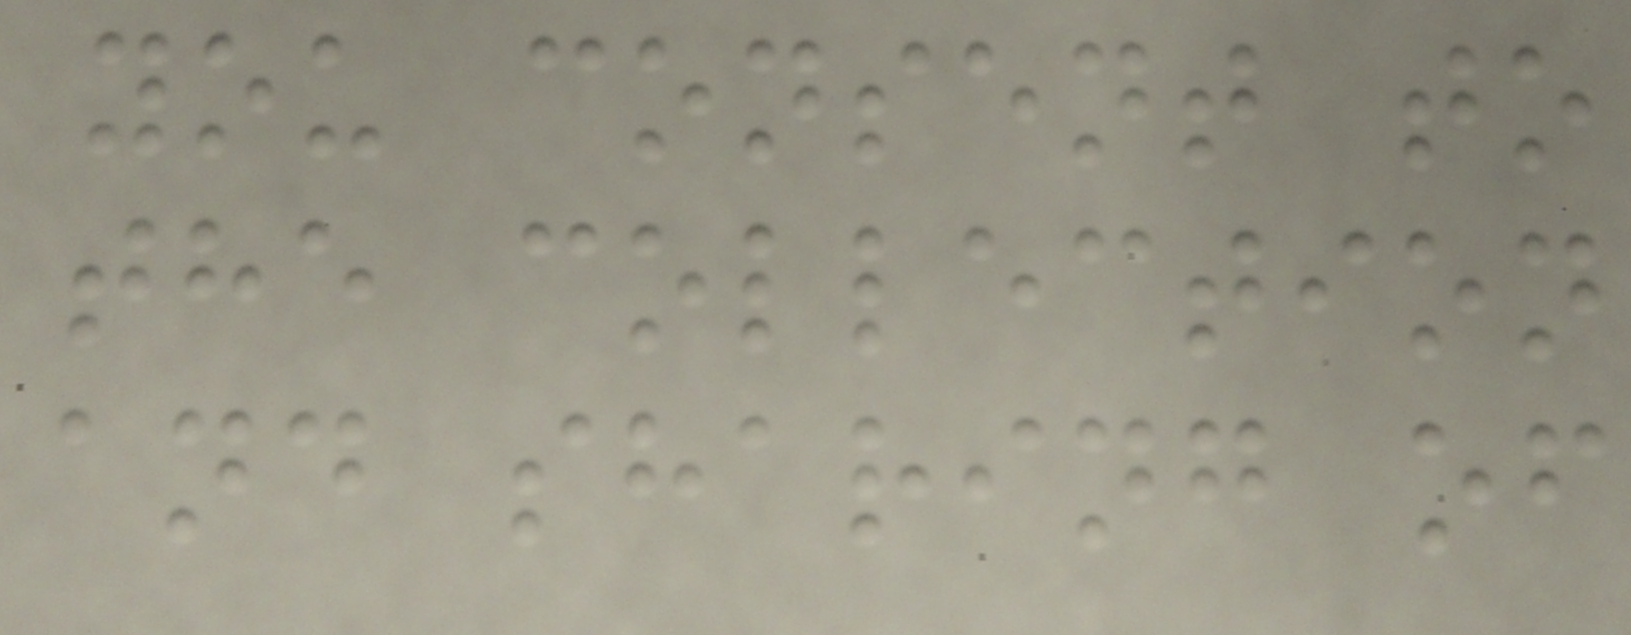you consent to
the collection
and sharing of
